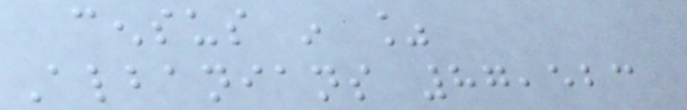census in %
Albanians 87,523
